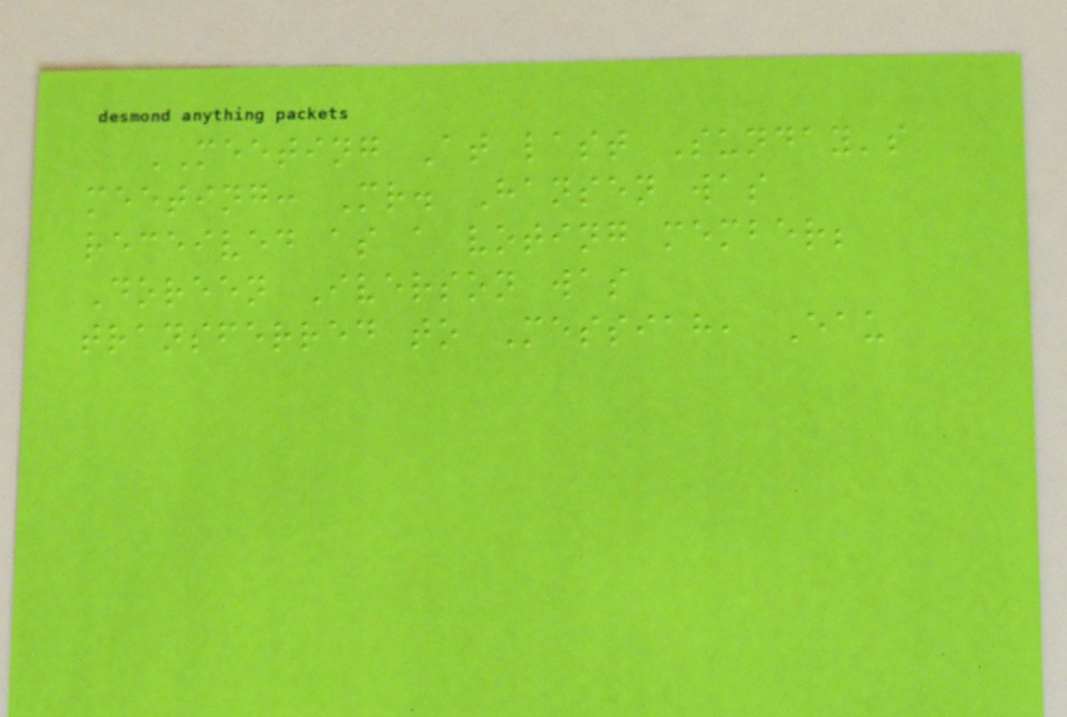MEETING At last Sunday's
meeting: Mr. Hansen was
received as a voting member;
Doreen Iverson was
transferred to Messiah, Eau
